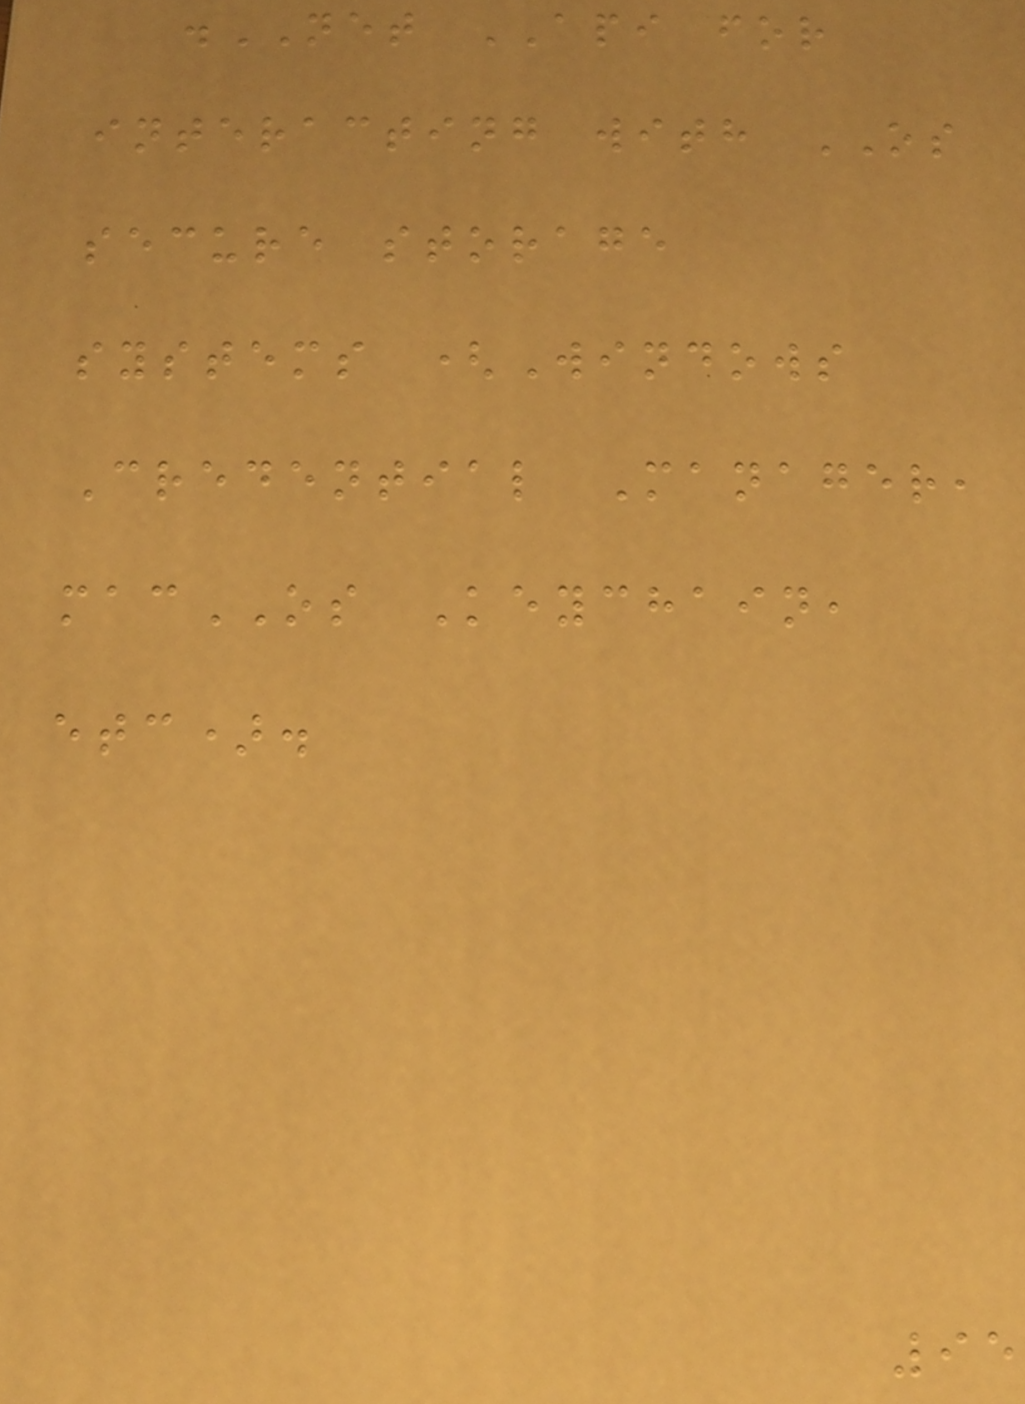.NET API for
interacting with OS
secure storage
systems (Windows
Credential Manager,
macOS Keychain,
etc).
95
